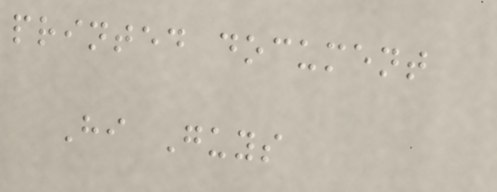printed document
Hi Guys
